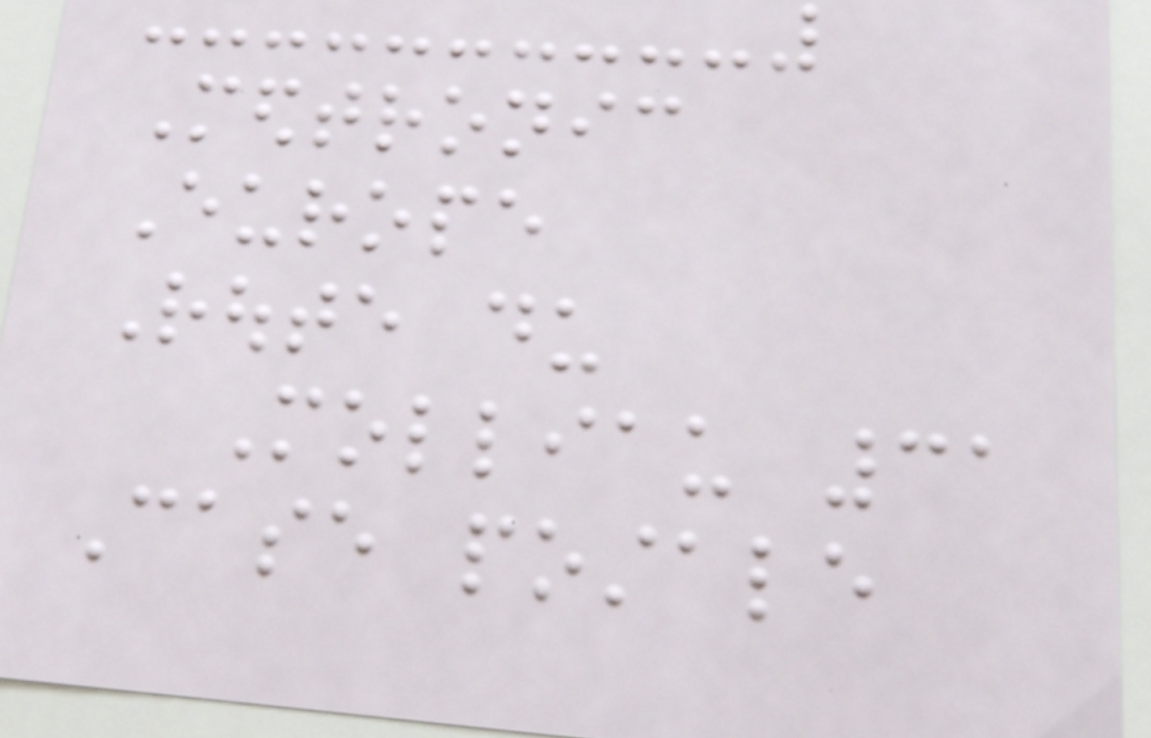Medtronic
Europe
Route du
Molliau 31
Case postale
